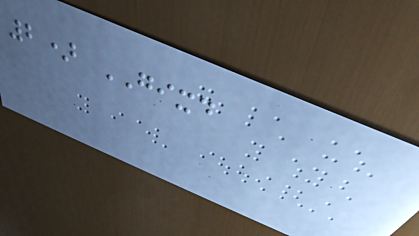2) GIXD
